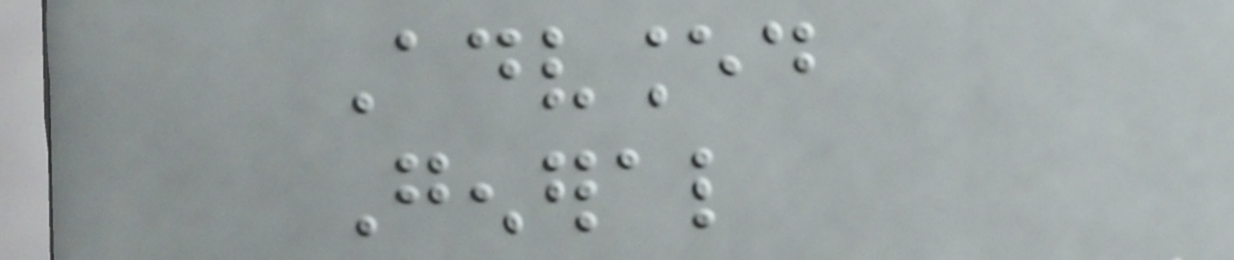Advanced
General
